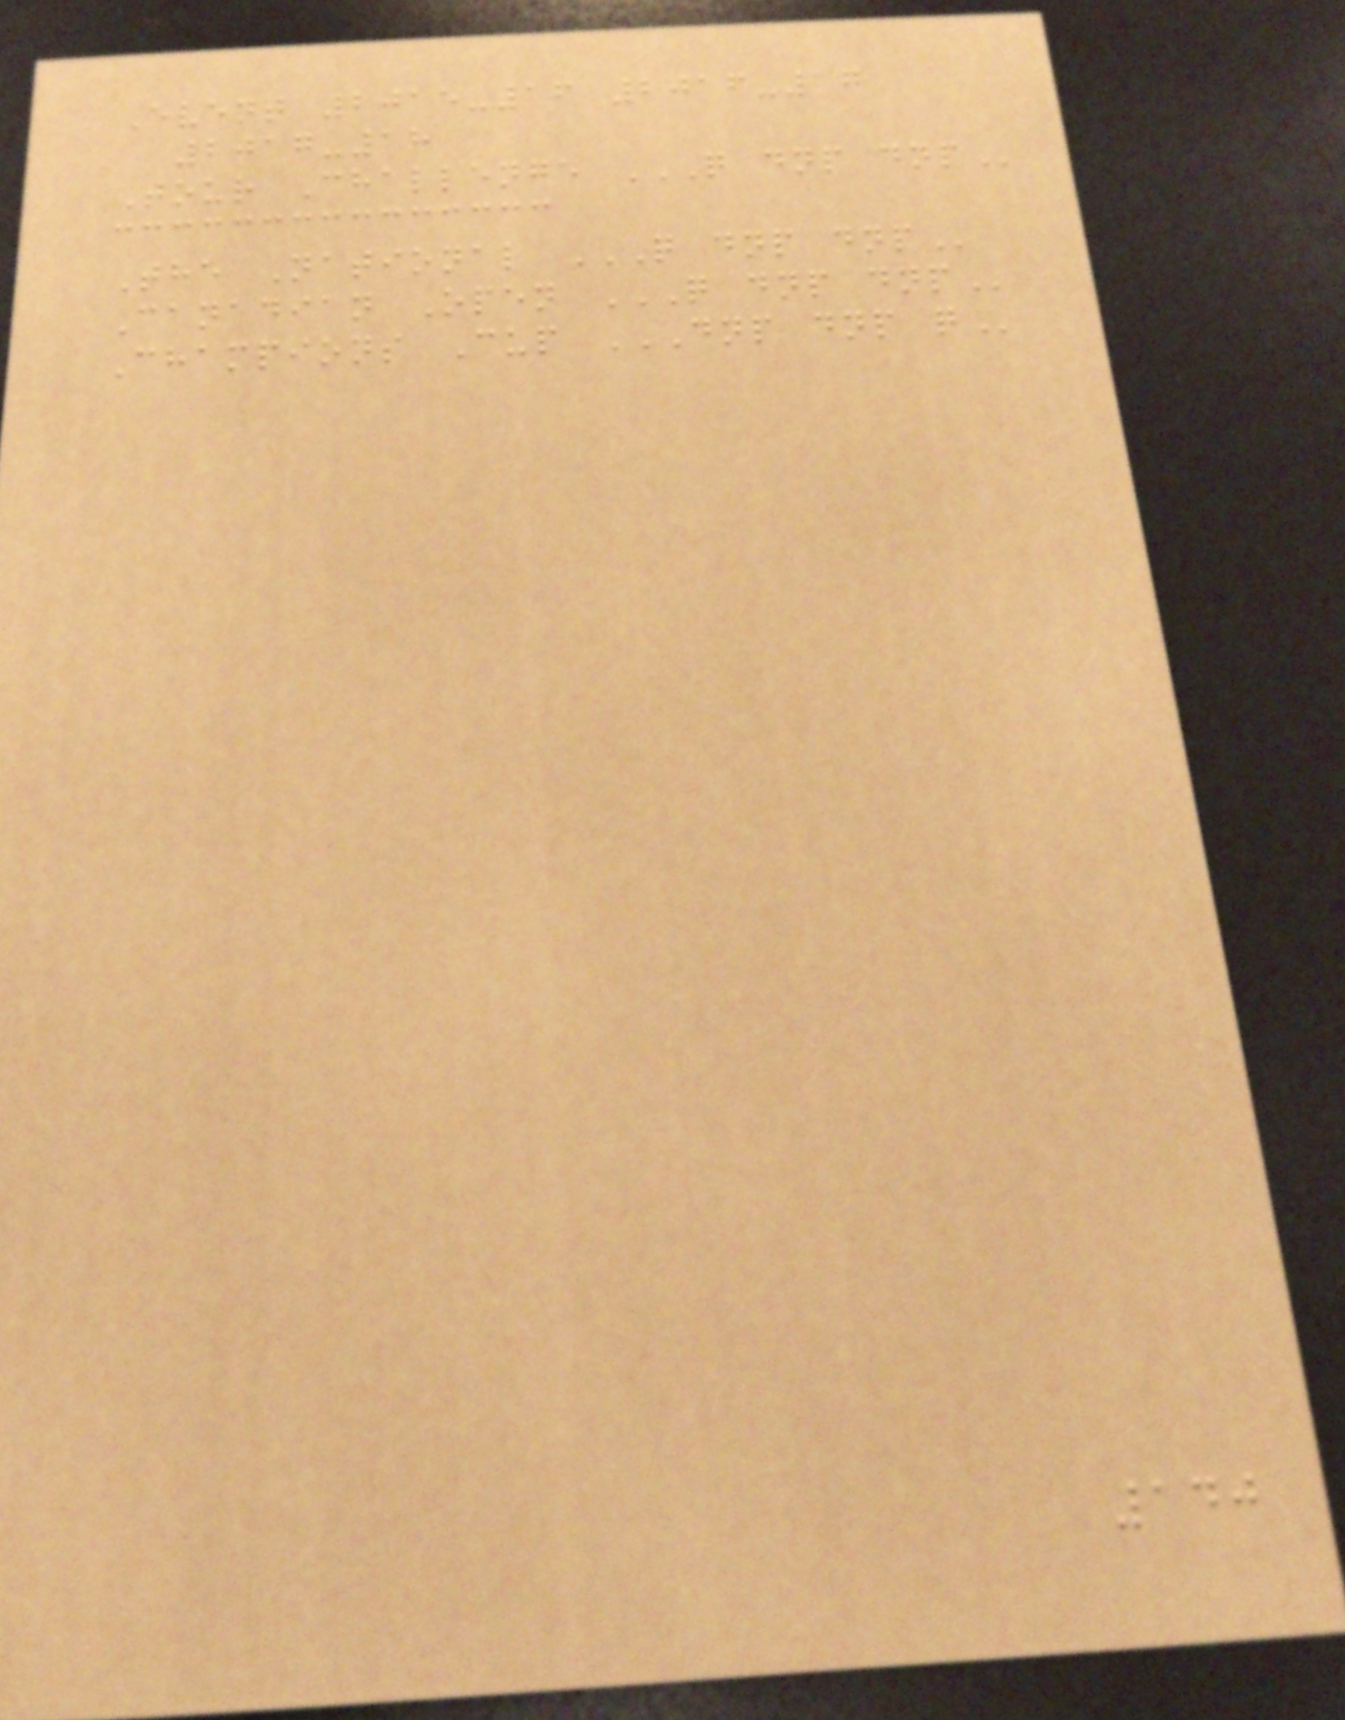Event 2015-16 2016-17
2017-18
Tour Challenge Q DNP DNP
The National Q DNP DNP
Canadian Open Q DNP DNP
Champions Cup DNP DNP Q
140
